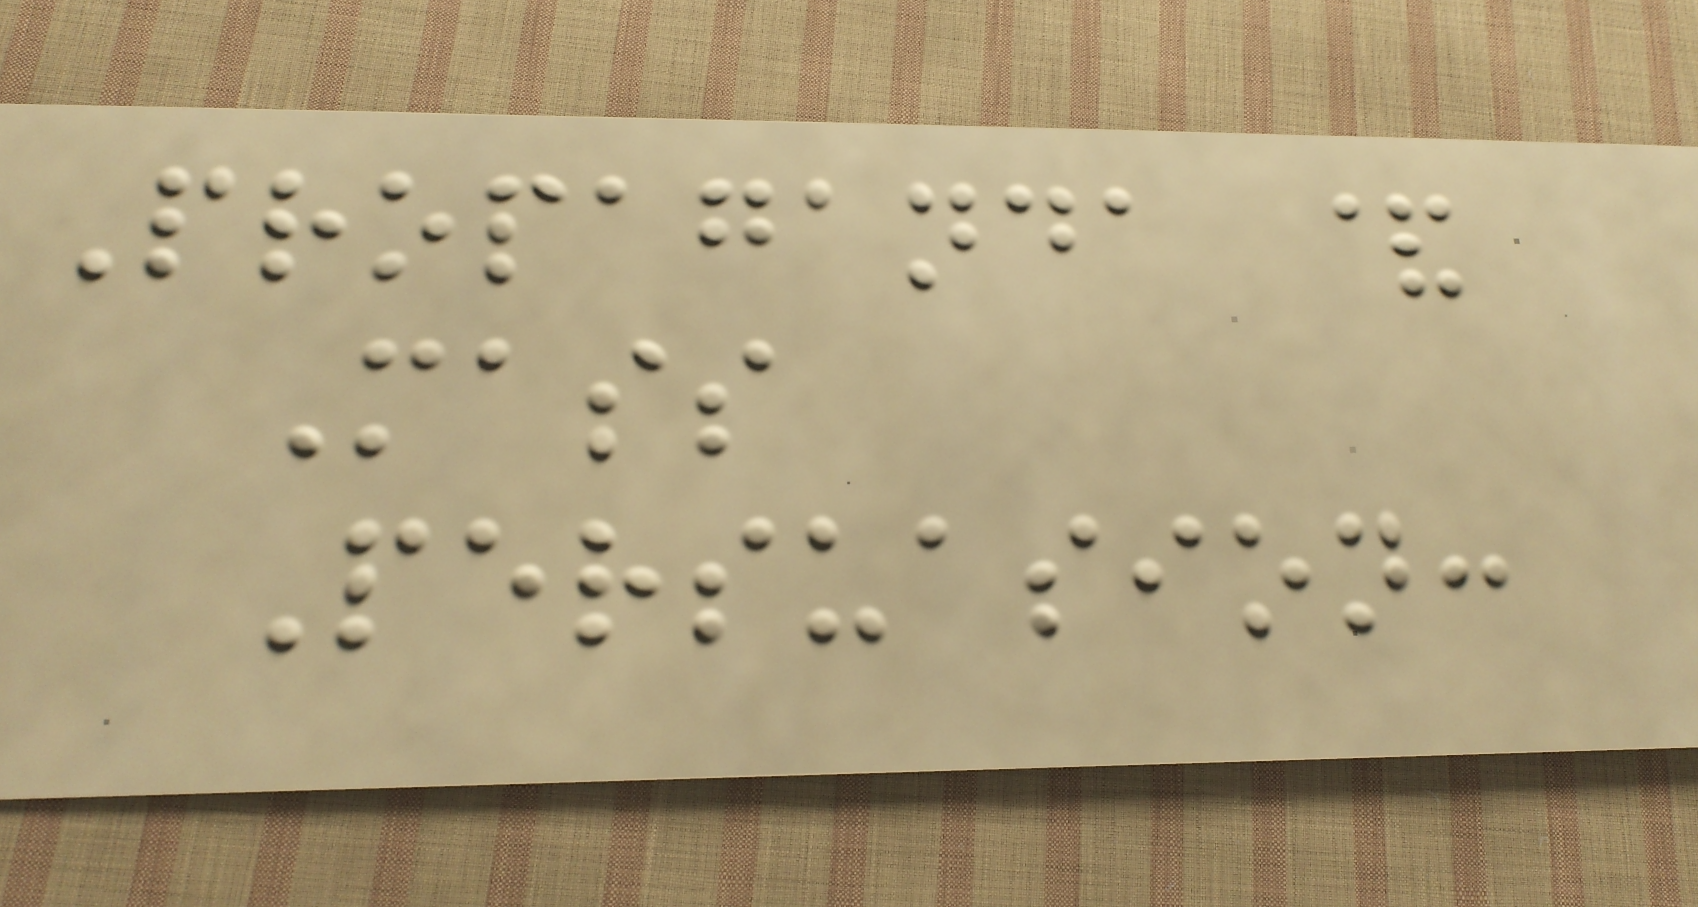Propaganda &
Mass
Persuasion:
